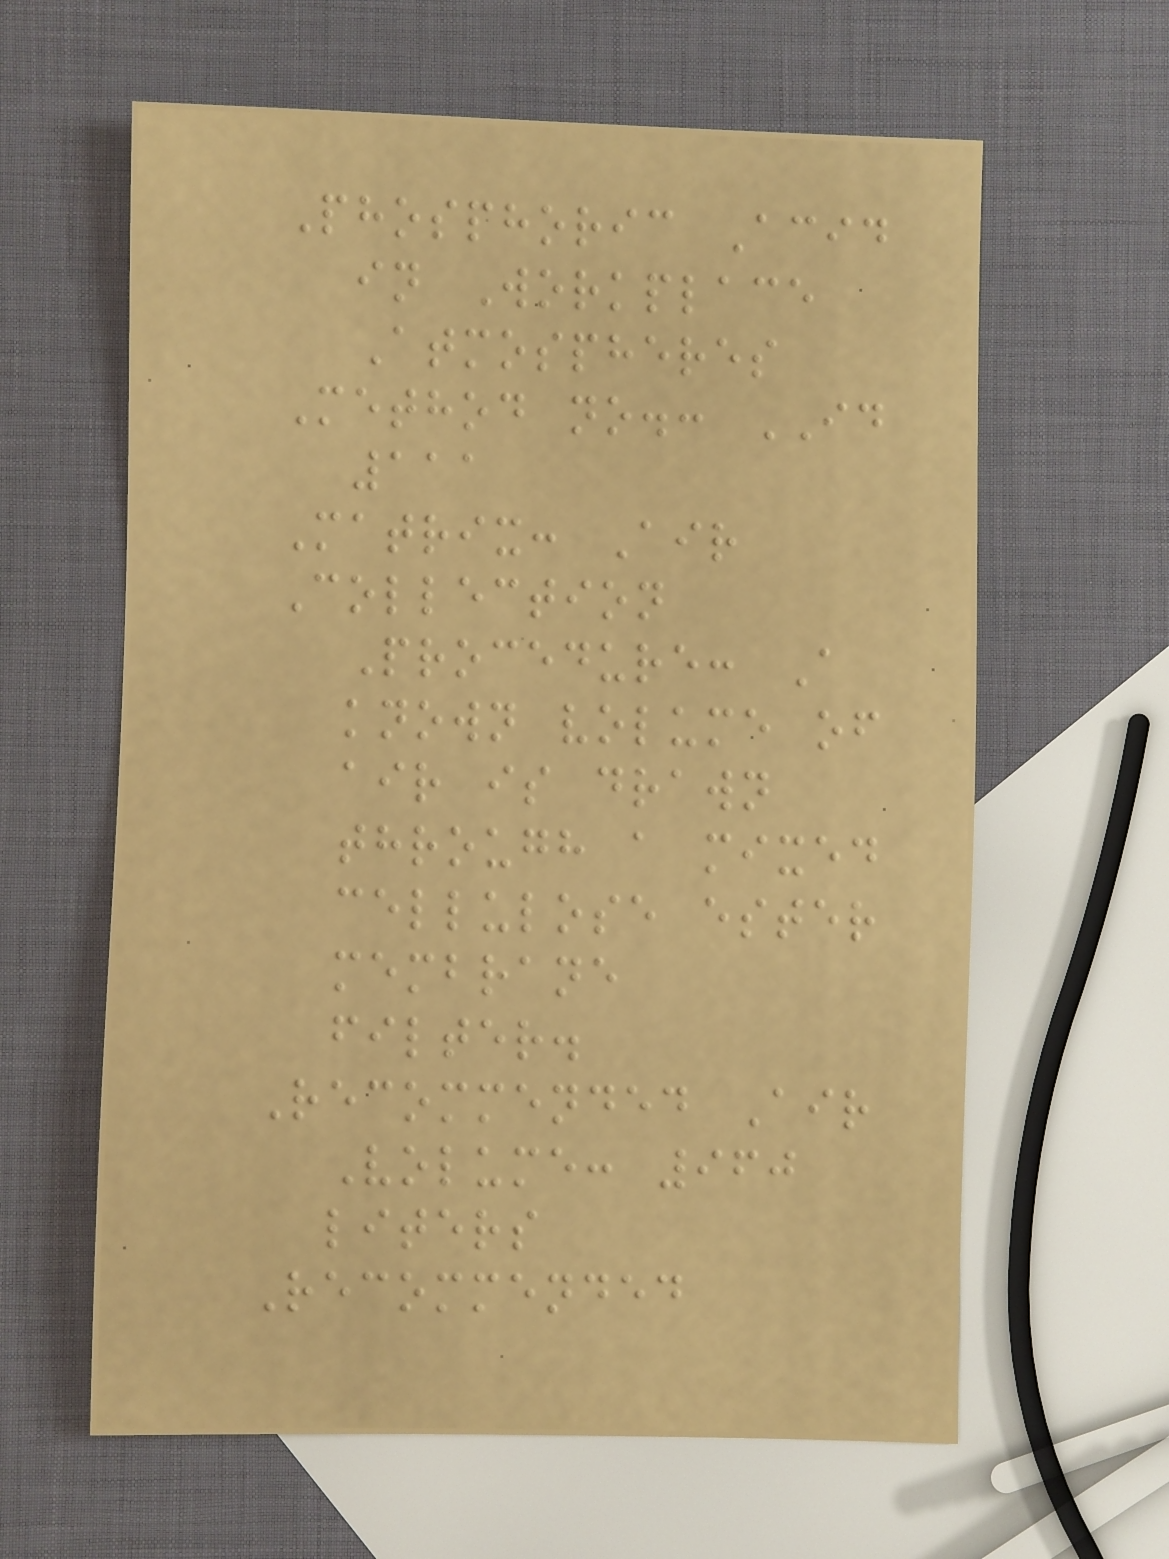Phosphoric Acid
in Workplace
Atmospheres
Method no.: ID
111
Matrix: Air
Collection
Procedure: A
known volume of
air is drawn
through a mixed
cellulose ester
membrane
filter.
Recommended Air
Volume: 960
liters
Recommended
